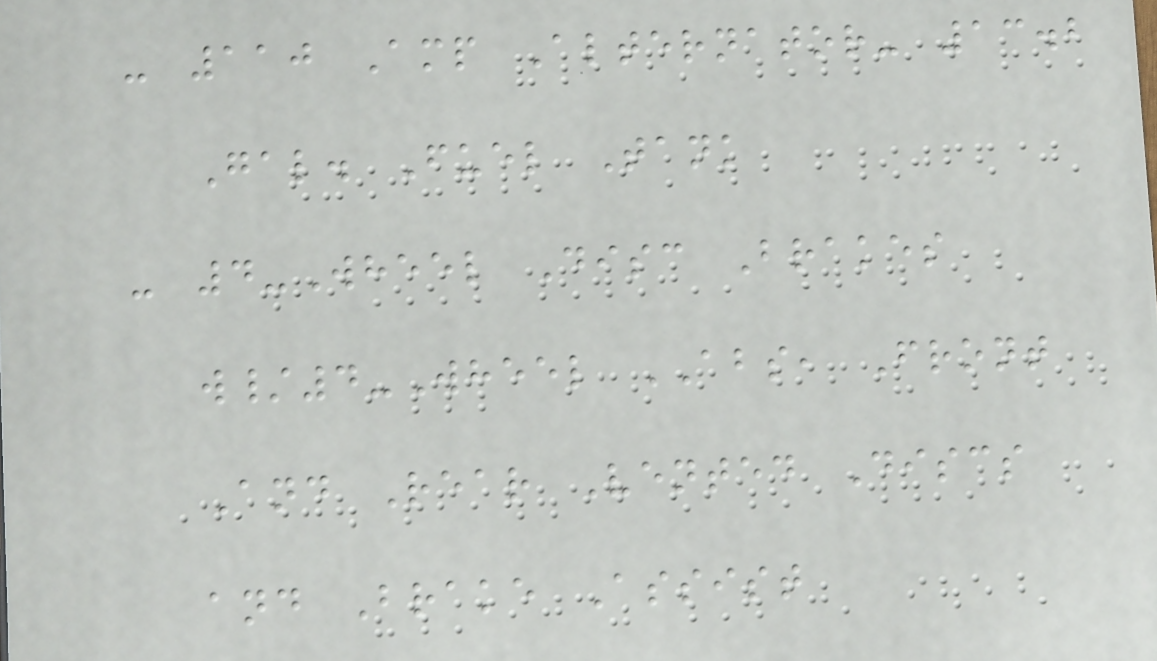- 110 Amp Alternator- 13.2
Gal. Fuel Tank
- 4-Wheel Disc Brakes
w/4-Wheel ABS, Front
And Rear Vented Discs
and Brake Assist
